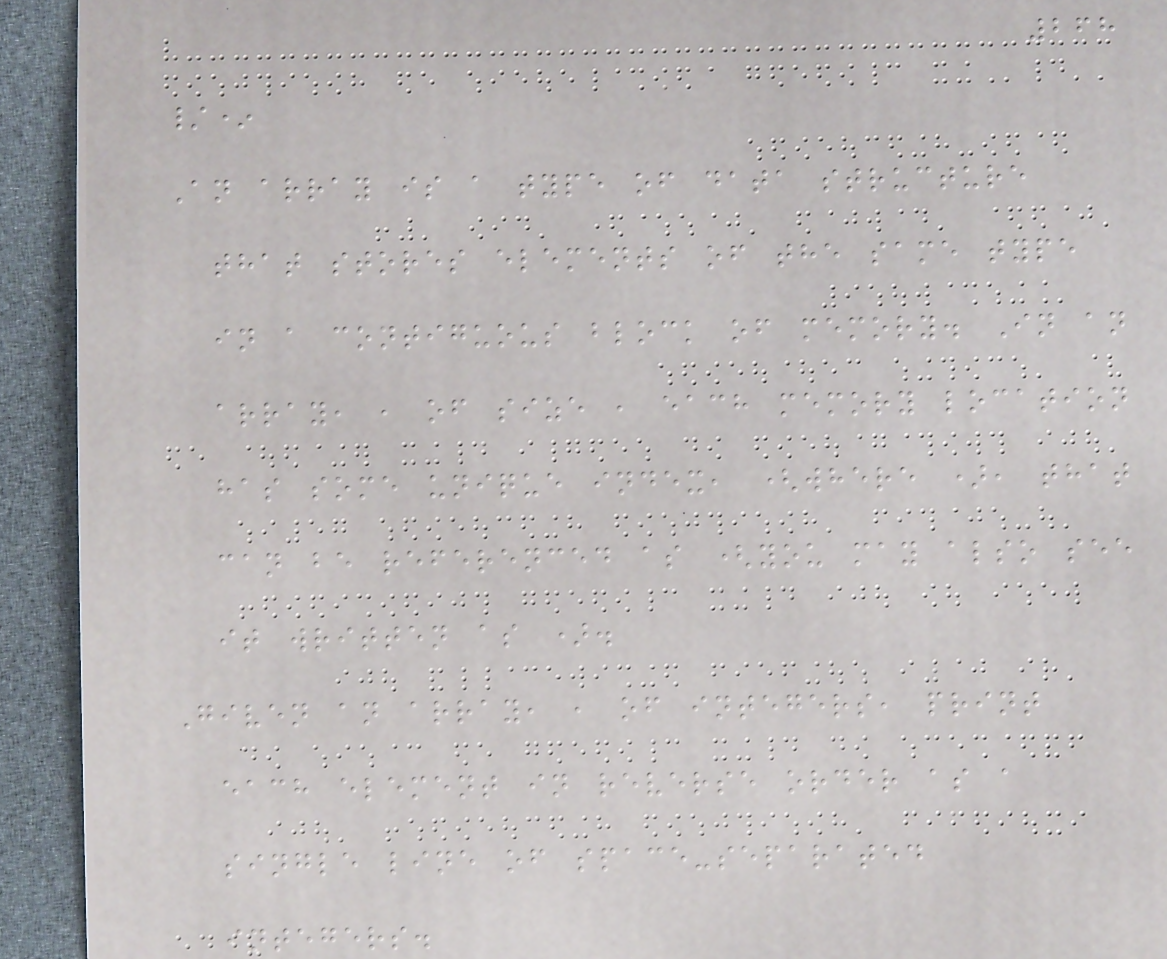268
/*
An array is a type of data structure
that stores elements of the same type
in a contiguous block of memory. In an
array, , of size , each memory location
has some unique index, (where ), that
can be referenced as (you may also see
it written as ).
Given an array, , of integers, print
each element in reverse order as a
single line of space-separated
integers.
